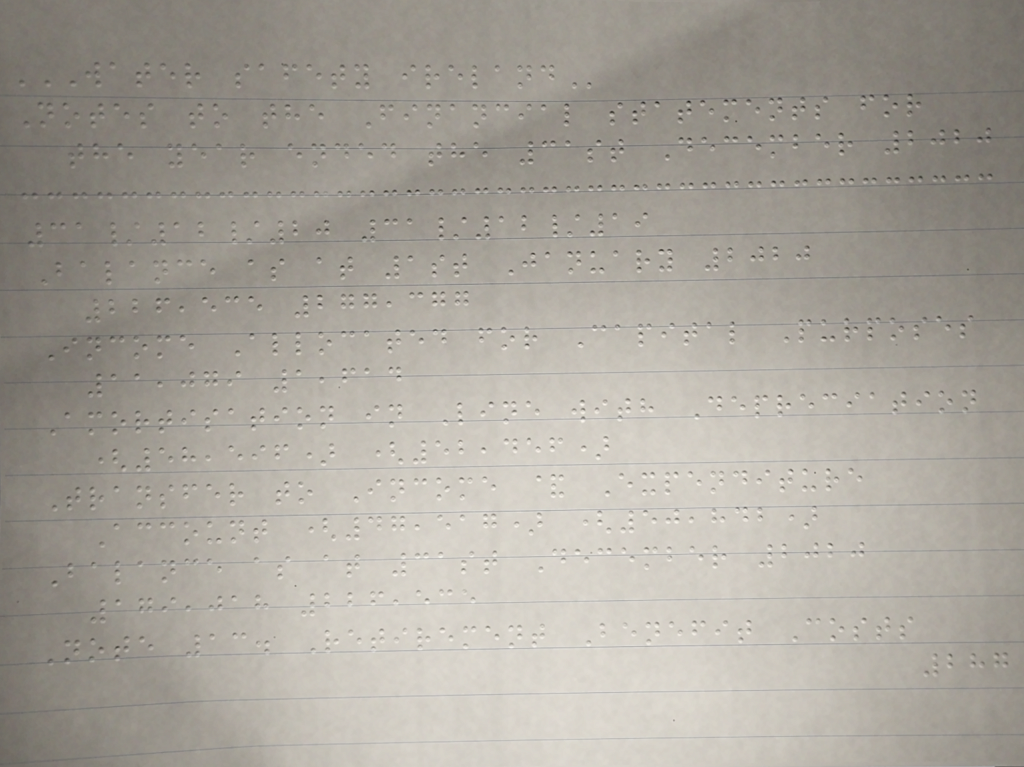WATER SAFETY IRELAND
Notes to the Financial statements for
the year ended the 31st December 2020
31/12/20 31/12/19
Balance as at 1st January 2020
226,535 277,377
Income Allocated for Capital Purposes
11,079 1,614
Amortisation in Line with Depreciation
(58,596) (52,456)
Transfer to Income & Expenditure
Account (47,517) (50,842)
Balance as at 31st December 2020
179,018 226,535
Note 13. Retirement Benefit Costs
287
